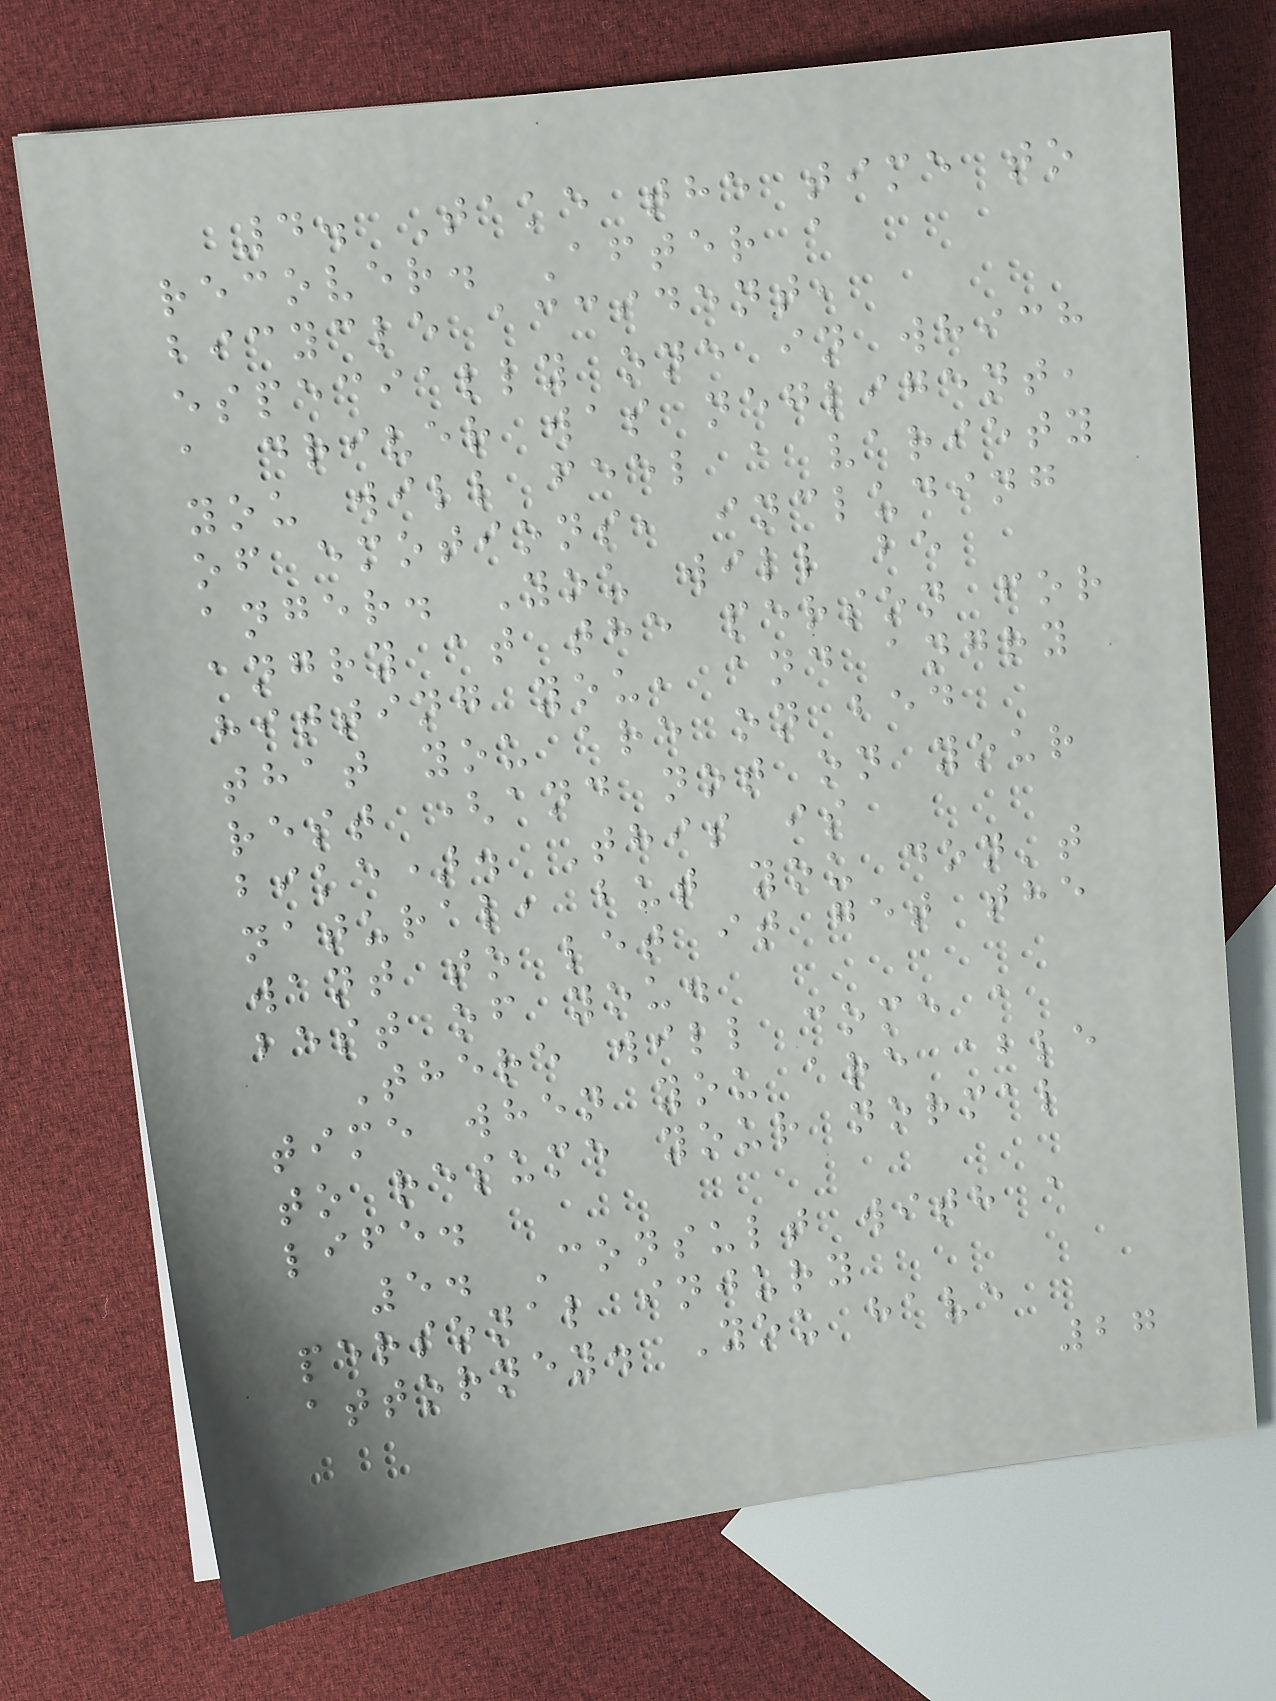4. Take the time to
recover. After a
bicycle accident,
especially one in which
a driver was negligent,
you will feel a variety
of emotions, including
anger. You will be
angry at the person for
hitting you, and angry
that you are on bed
rest (and not on your
bike). This is
natural, but you don't
want to let it get the
best of you.
There will come a
time when you are able
to resume your normal
life.
5. Consult with a
personal injury
attorney. You have
27
